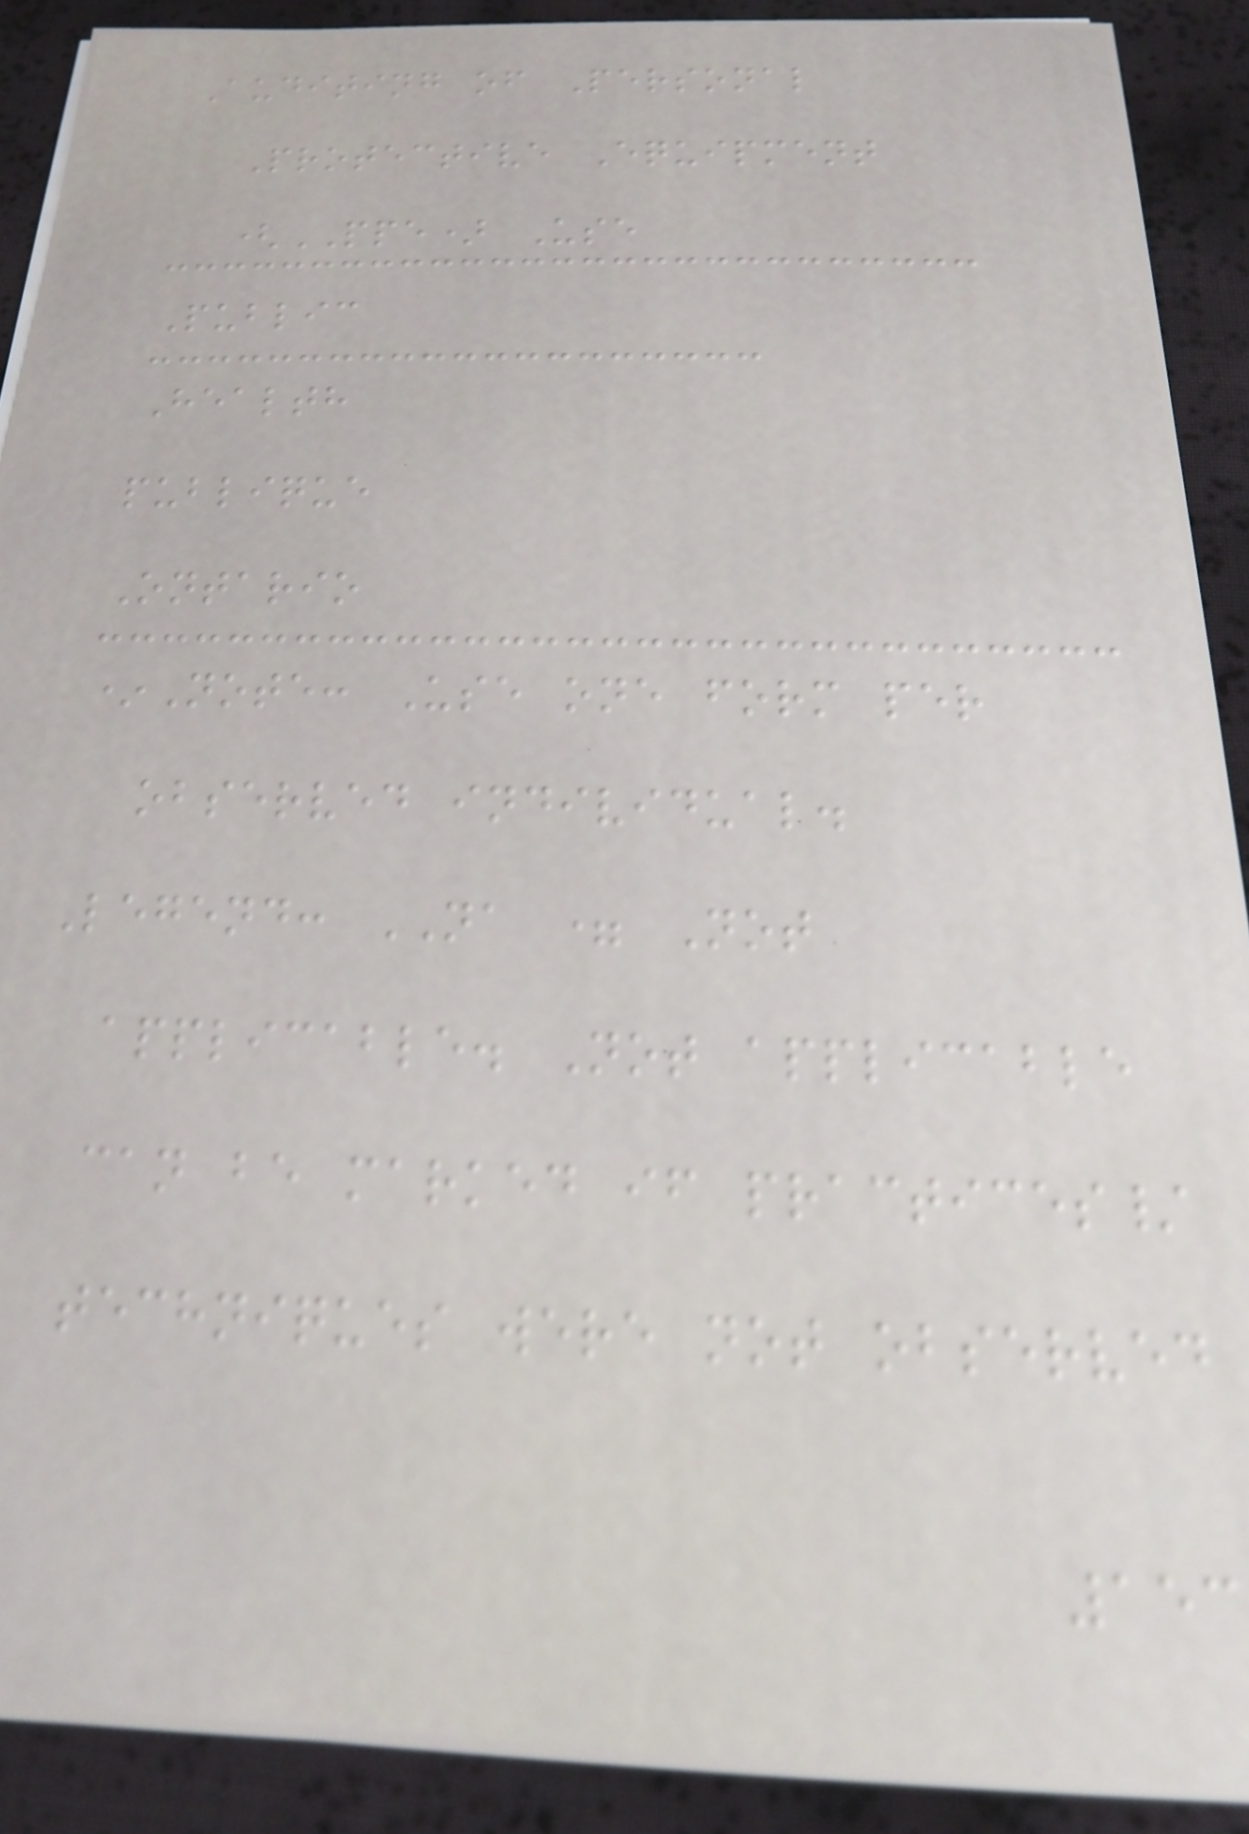Auditing of Personal
Protective Equipment
(PPE) Use
Public
Health
publique
Ontario
*Note: Use one form per
observed individual.
Legend: NA = Not
applicable. Not applicable
can be marked if practices/
techniques were not observed
153
